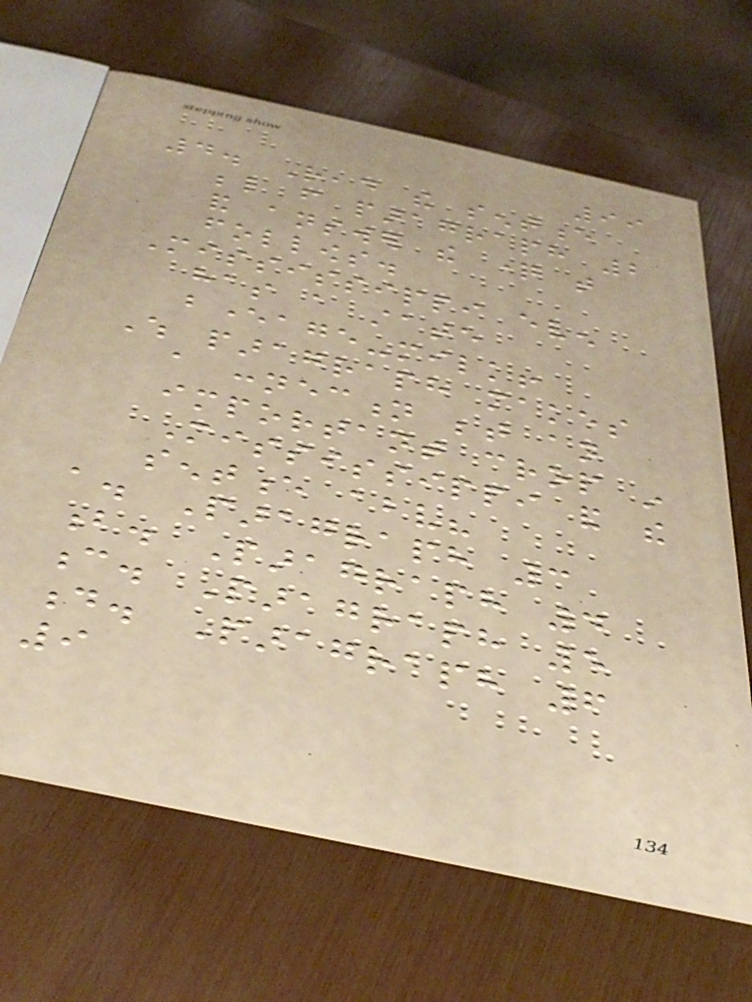99
4. Read the sentence
below from paragraph 2
and answer the question that
follows.
Mississippi even
has a state
beverage-milk!
Which paragraph makes
a connection between an
important crop in
Mississippi and the
sentence above?
a. Paragraph 3
b. Paragraph 4
c. Paragraph 5
d. Paragraph 6
9
